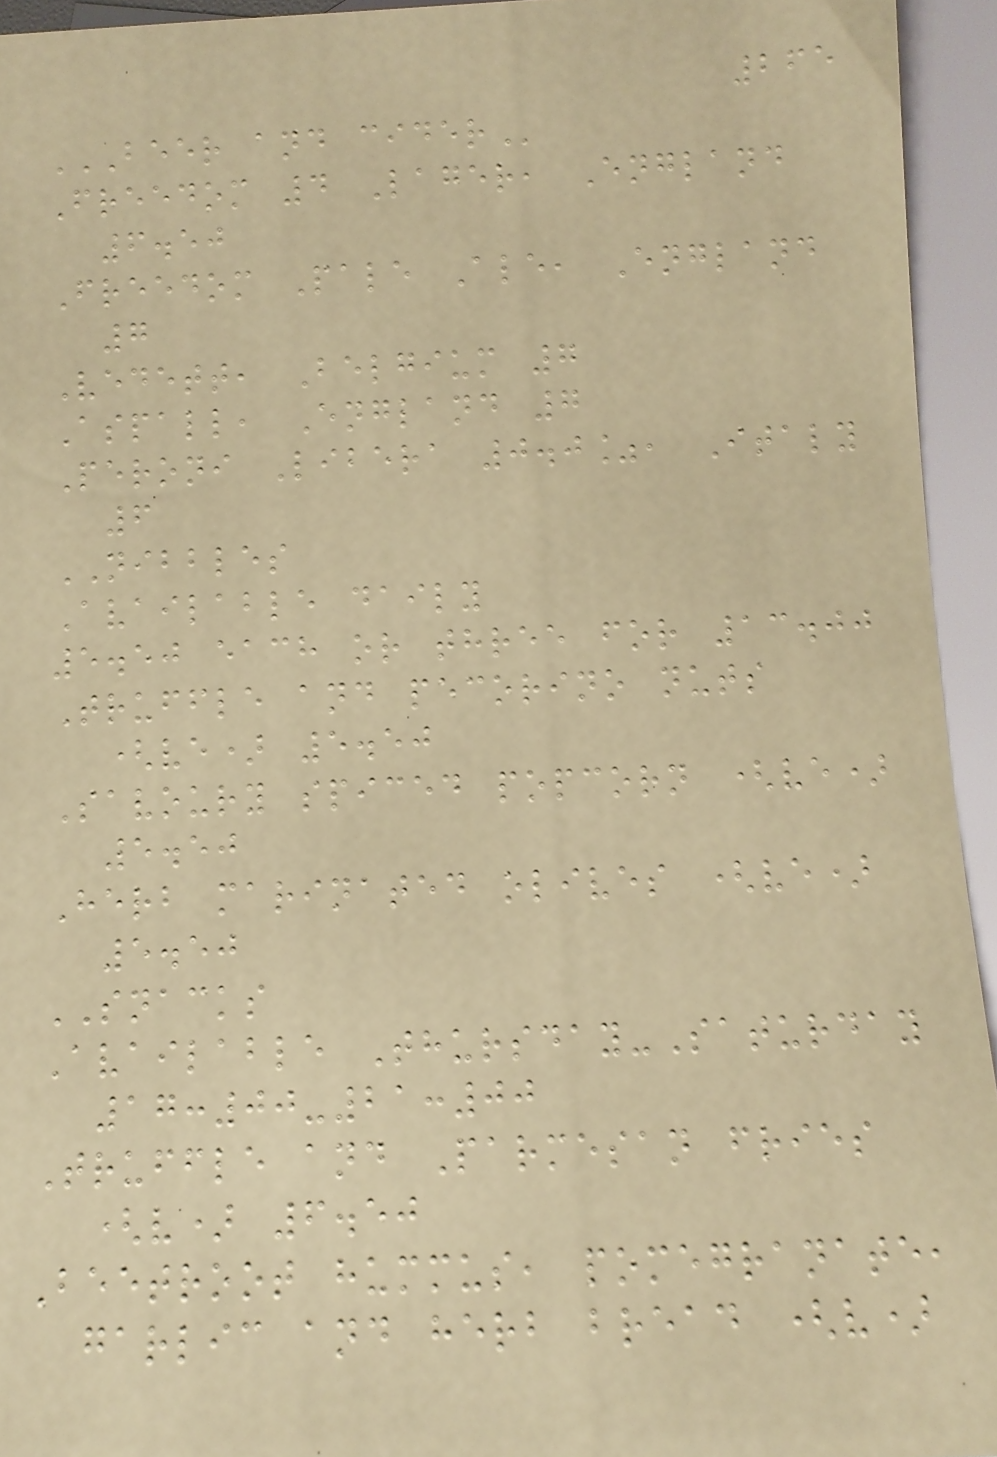265
BEER AND CIDER
Freedom 4 Lager, England
6.50
Freedom Pale Ale, England
7
Vedett, Belgium 7
Aspall, England 7
Peroni Libera 0.0%, Italy
6
NIBBLES
Available daily
5.50 each or three for 13.00
Truffle and pecorino nuts
(ve) 5.50
Savoury spiced popcorn (ve)
5.50
Herb marinated olives (ve)
5.50
SNACKS
Available Thursday-Saturday
17:00-21:00
Truffle and Parmesan fries
(v) 6.50
Beetroot hummus, pomegranate,
garlic and herb bread (v)
